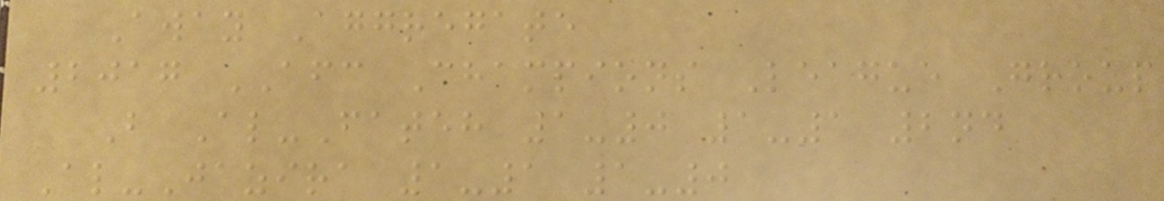Away Aggregate
2017 AFC Champions League Group
B Al-Fateh 1-0 1-1 2nd
Al-Jazira 1-1 1-0
